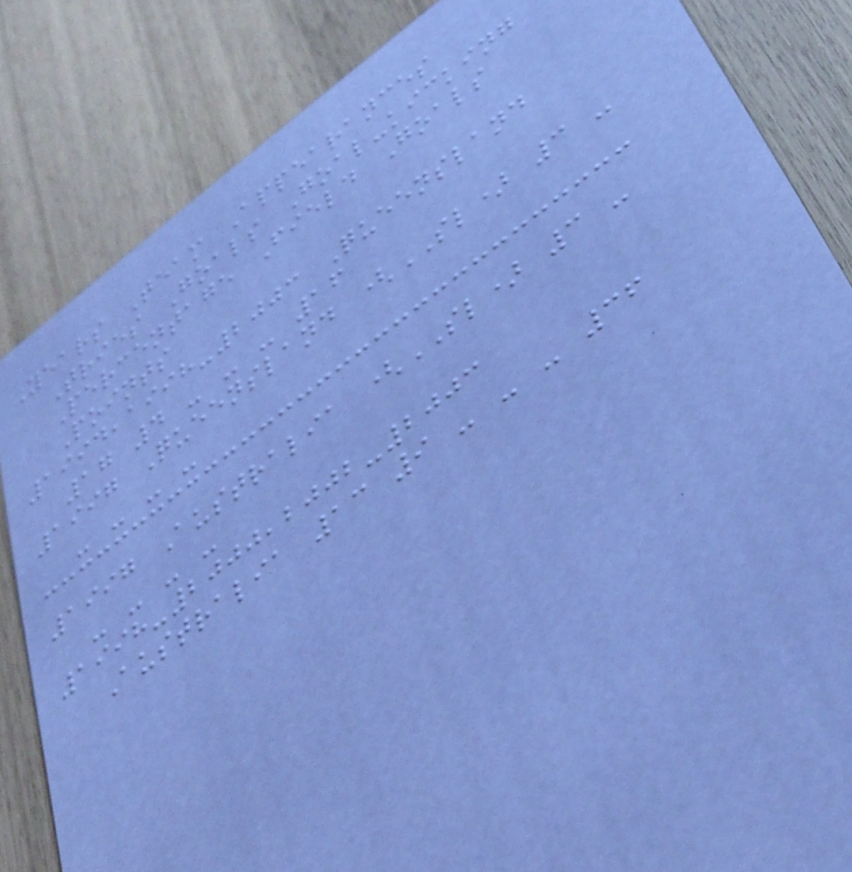Years Team Appearances
Tries Goals Goal-kicking
Percentage Field Goals
Points
1994,1998-2003 Queensland
17 4 - - - 16
1997 Queensland (SL) 3 -
- - - -
1997 Australia (SL) 3 -
- - - -
1998-2000,2002-2003
Australia 13 9 - - - 36
